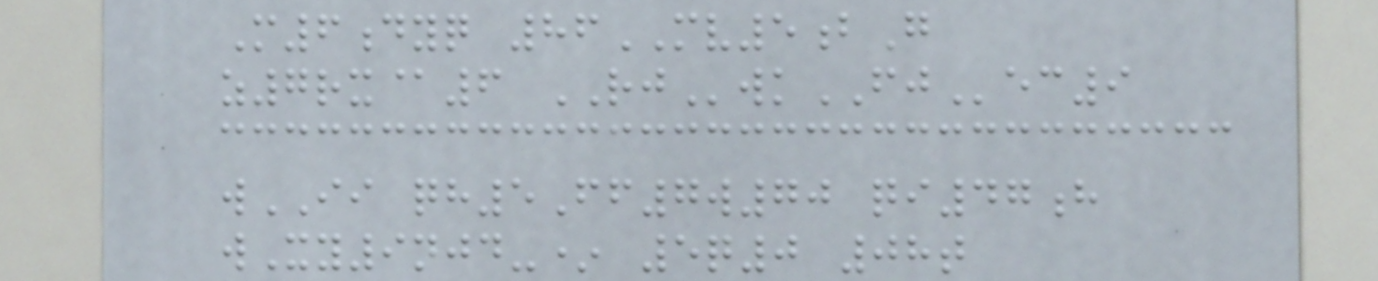M6dyq 86MV5bG
z7rx@6 RJwkFJec9
wII qh5Ff7w70 qi47h
wXy9njd-* 5q0 08t
